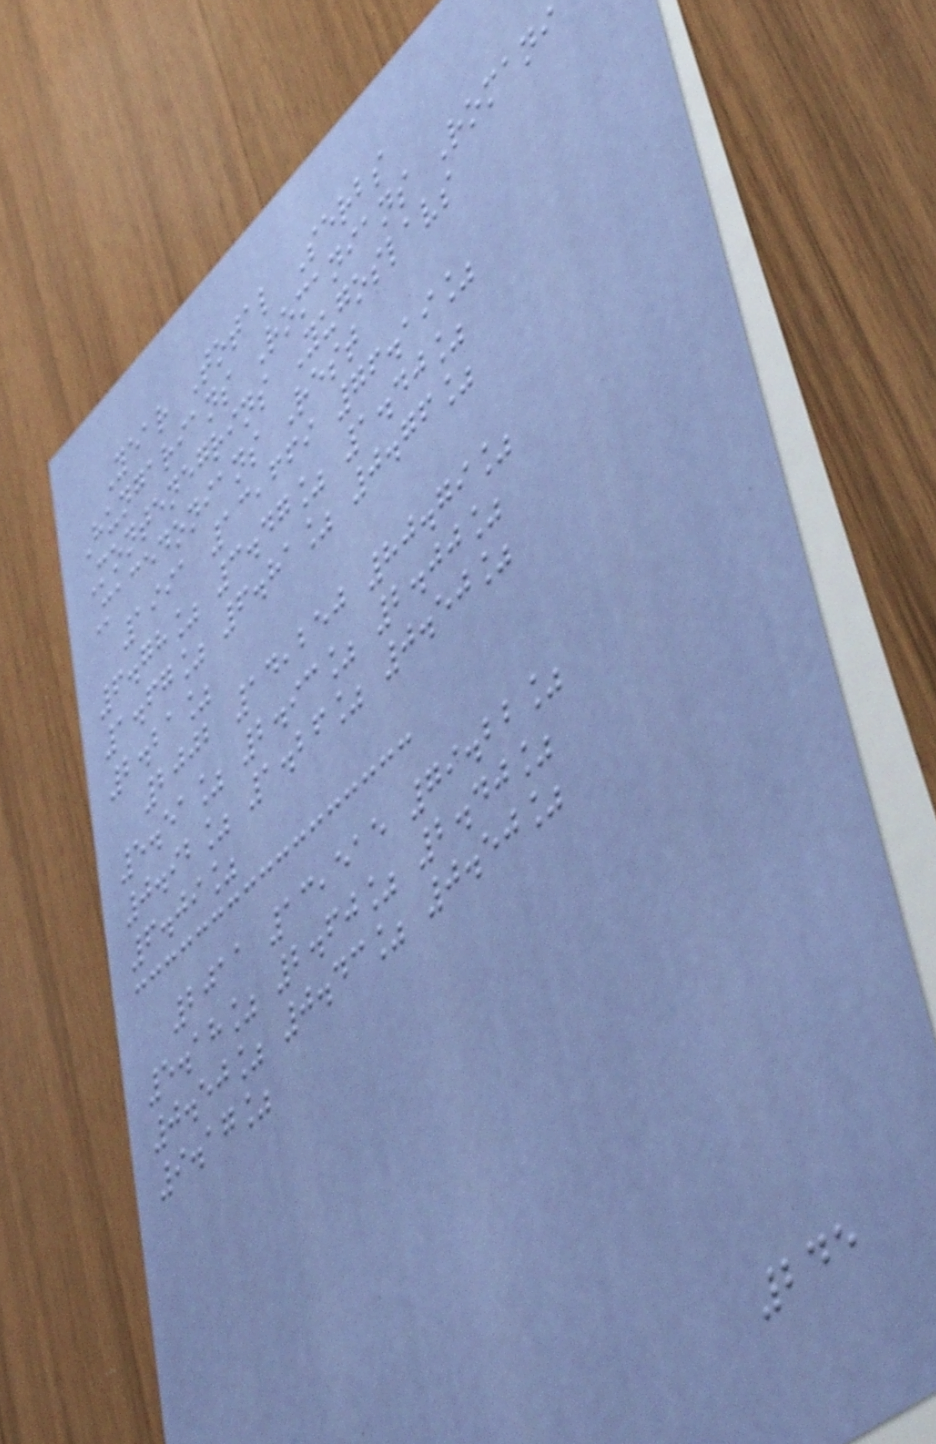Year Total Serbs
Hungarians Romanians Romani
Montenegrins Yugoslavs
Macedonians Rest
1991 13,669 76.19%
6.78% 3.47% 1.40%
1.67% 6.81% 0.76%
2.21%
2002 14,250 80.79%
5.51% 2.93% 2.00%
0.92% 1.26% 0.50%
6.09%
2011 13,515 79.22%
5.18% 2.60% 2.40%
0.50% 0.43% 0.50%
9.17%
245
